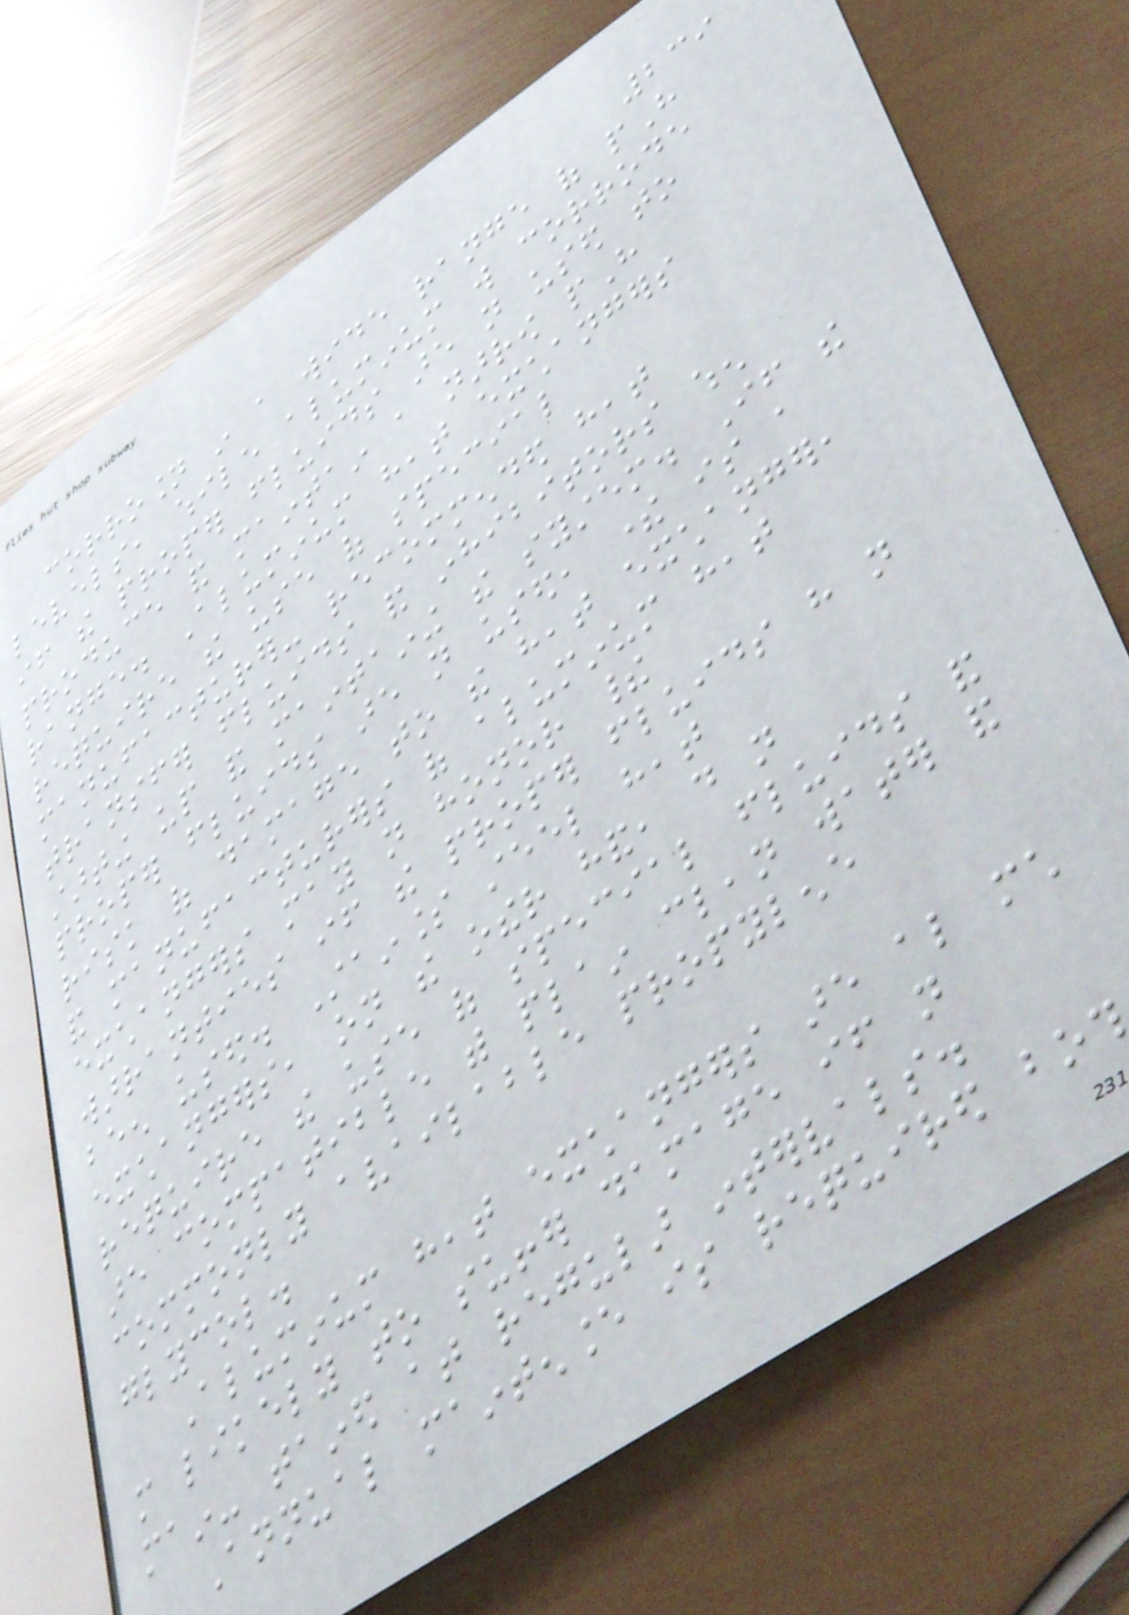239
corrosion in a wide range of pH
levels, while aluminum will corrode
if the proper fluids are not used to
produce and maintain a narrow pH
range. Aluminum heat exchangers
require the use of special
manufacturer- recommended heat
transfer fluids and inhibitors when
starting up and maintaining the system. If the
proper fluids are not used, there is a
risk of damage to the heat exchanger,
and manufacturers of aluminum heat
exchangers may not honor their
warranties if the proper fluids have not
been used. Stainless steel heat
exchangers, on the other hand, do not
require the use of special fluids and
are compatible with plain clean water and
commonly available propylene
glycol.
Aluminum heat exchangers are also much
more likely to suffer damage if not
main- tained at regular intervals.
Annual maintenance is required both
